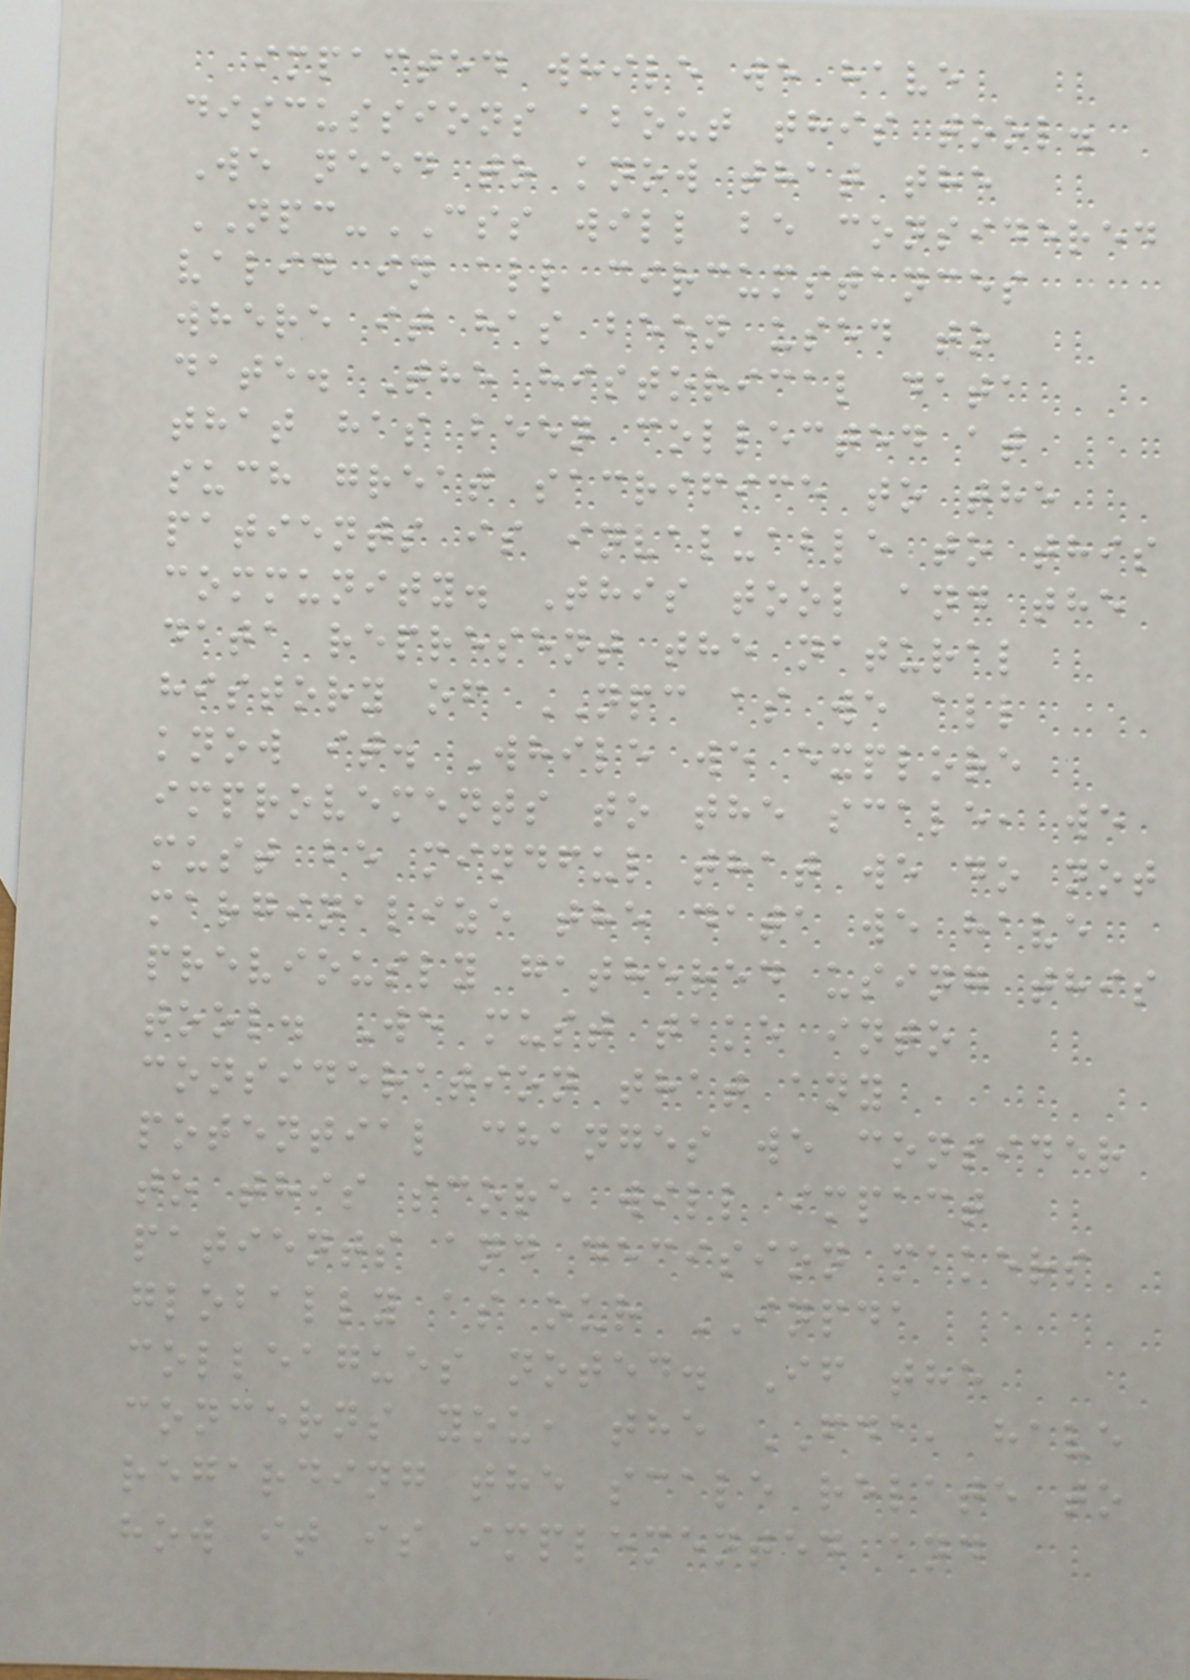impacted while we have
discussions about this tool.
We need to know that the
NPC-CSS will be considered
valid in all circumstances
where it has been used to
date. The historical data
that has been collected at
such great sacrifice to the
patients is invaluable to this
community. This tool and the
data represent the natural
history of NPC as we all
know it. While we explore
improvements to the scale, we
must be mindful that we do not
marginalize the data we have
previously gathered using this
tool. We must take into
consideration that any
potential changes we consider
to this score will impact
patients and decision makers
globally as our INPDA
colleagues noted. If the
concerns you, the FDA, have
regarding the scale relate to
how it is implemented and
